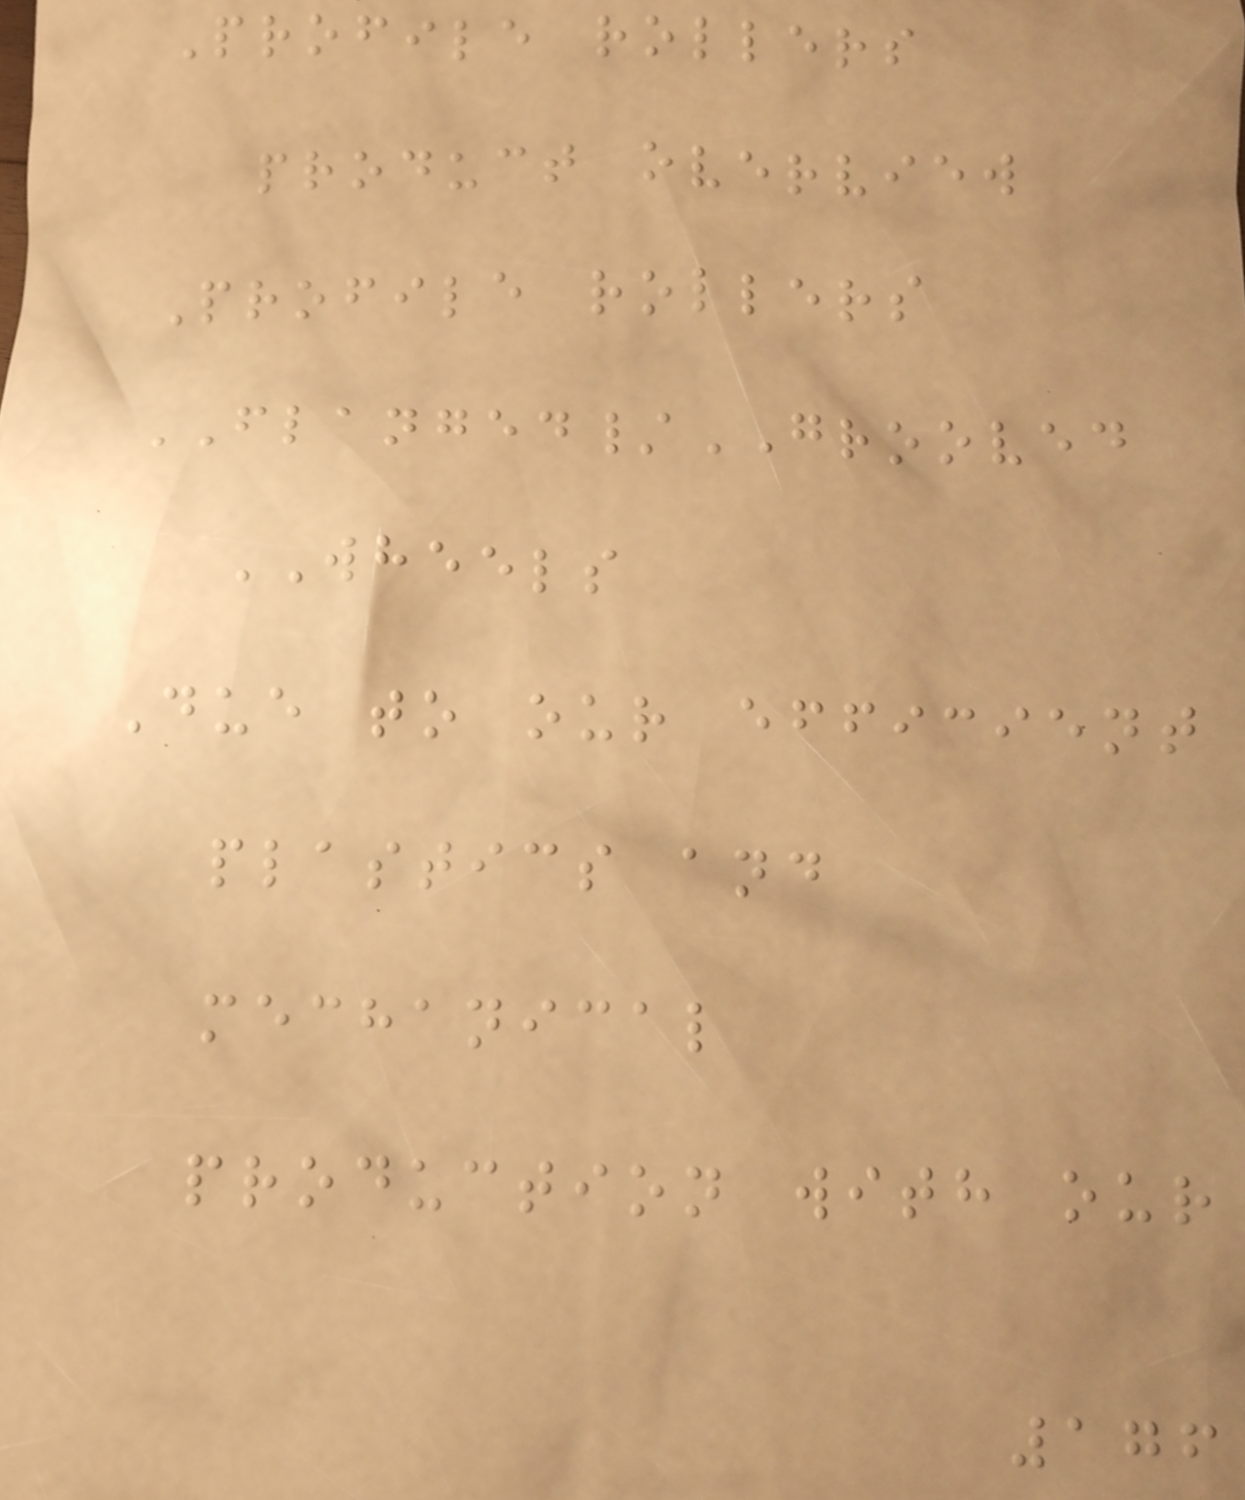Profile rollers
product overview
Profile rollers
FLANGED/GROOVED
WHEELS
Due to our efficient
plastics and
mechanical
production with our
176
